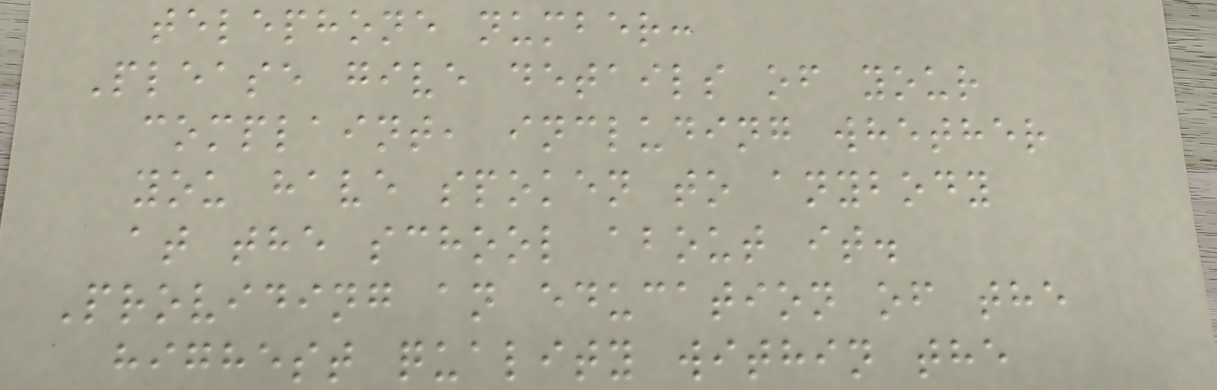telephone number:
Please give details of your
complaint, including whether
you have spoken to anybody
at the school about it.
Providing an education of the
highest quality within the
